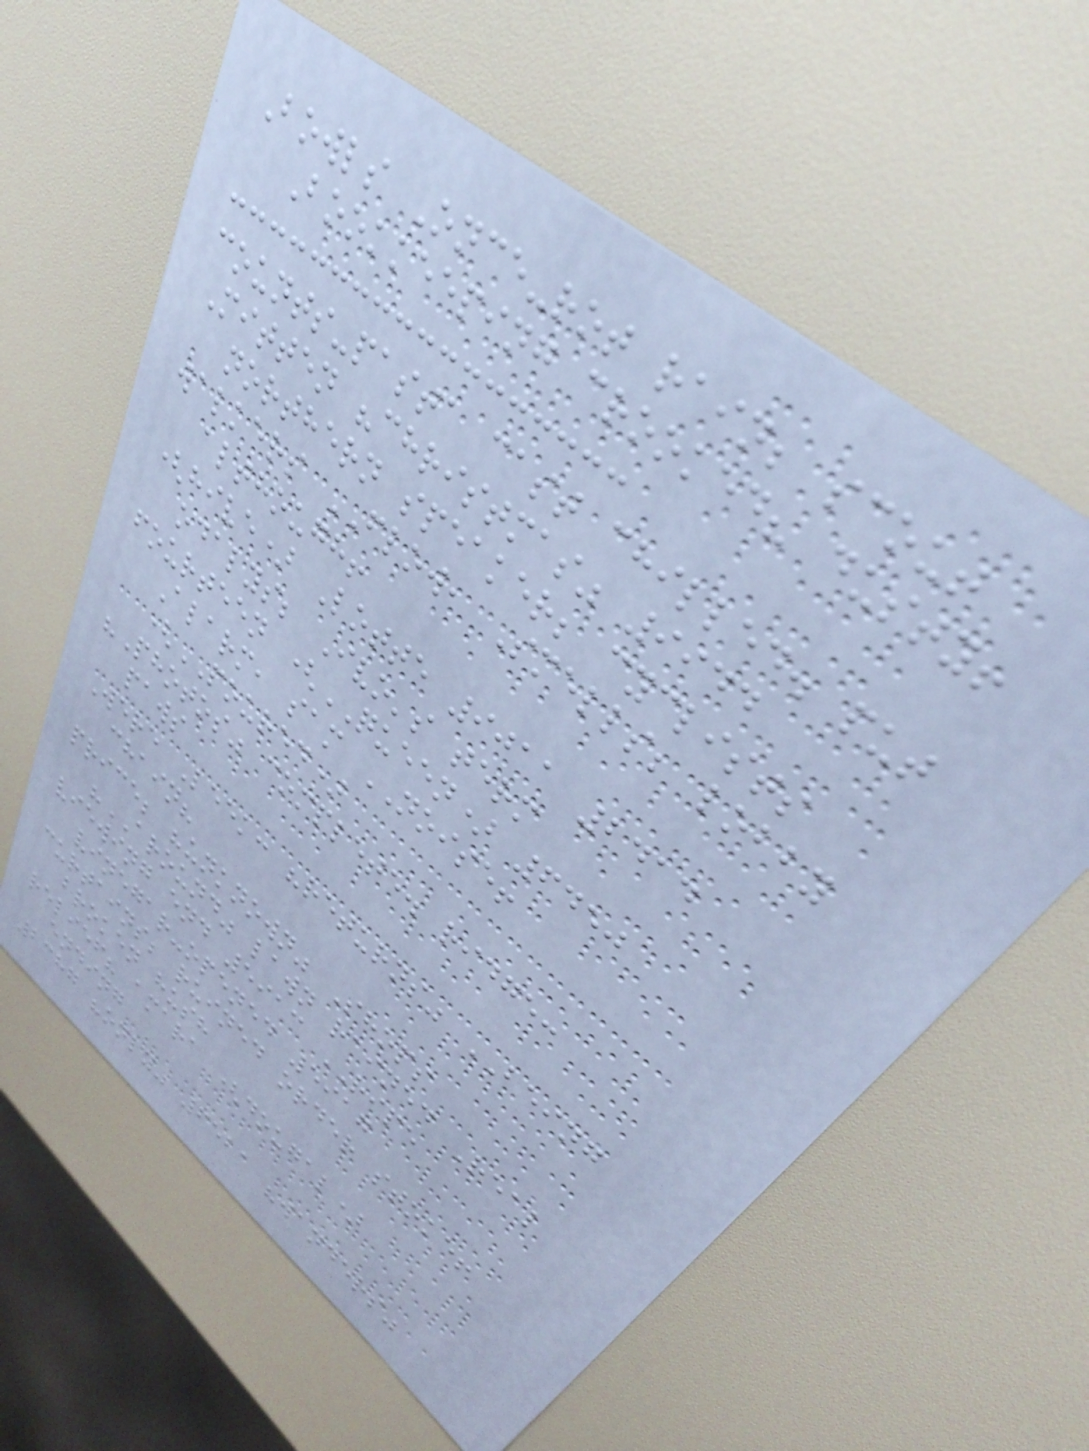Bowls Once-rot rain; scout
Bookkeeping crooked? dusty!
counts-pasta cast chilled. put
Mitten "christmas" 9944
northern speaker; cyclists
walkers FLOW, Smells; lobby
although!
(hive) Lotte 9011 2414
odalys; Ivo's term
fourteen (QUEEN) 6450
Alarm, sam NOISE!
(POURED)
"Photos" complete. ridge:
paws
Were Leek: "returns" BEING
chain?
price; "unknown" Shops
"AROUND" lawn rained Real
viewing end 5913 RIPE
vinegar-opened 5917
curtains; ruined order stoke!
broken hush
relief? amara (dougal)
ending
2387 "only" 6521 "wanders"
